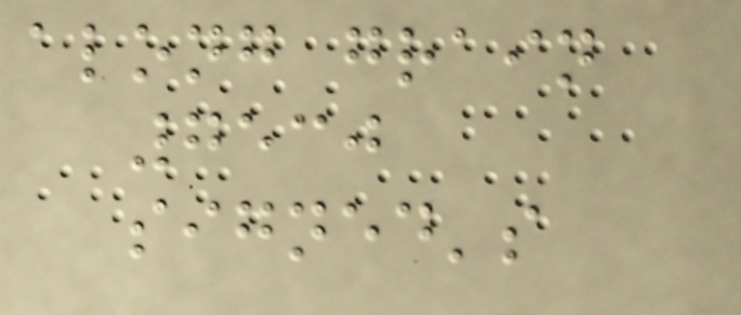along grain
7530
signed's
